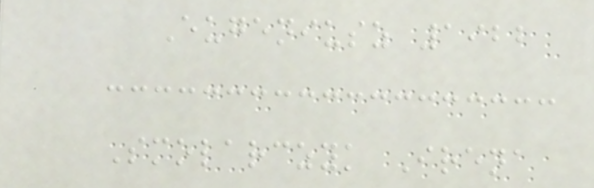Eugeniusz 1922
Smolarczyk Irena
